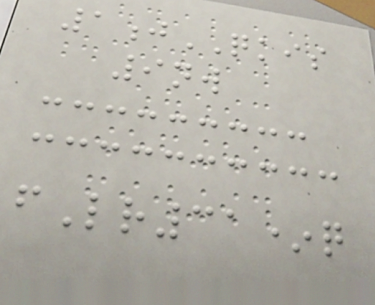1jQKIS
9nw
fLr31*q
